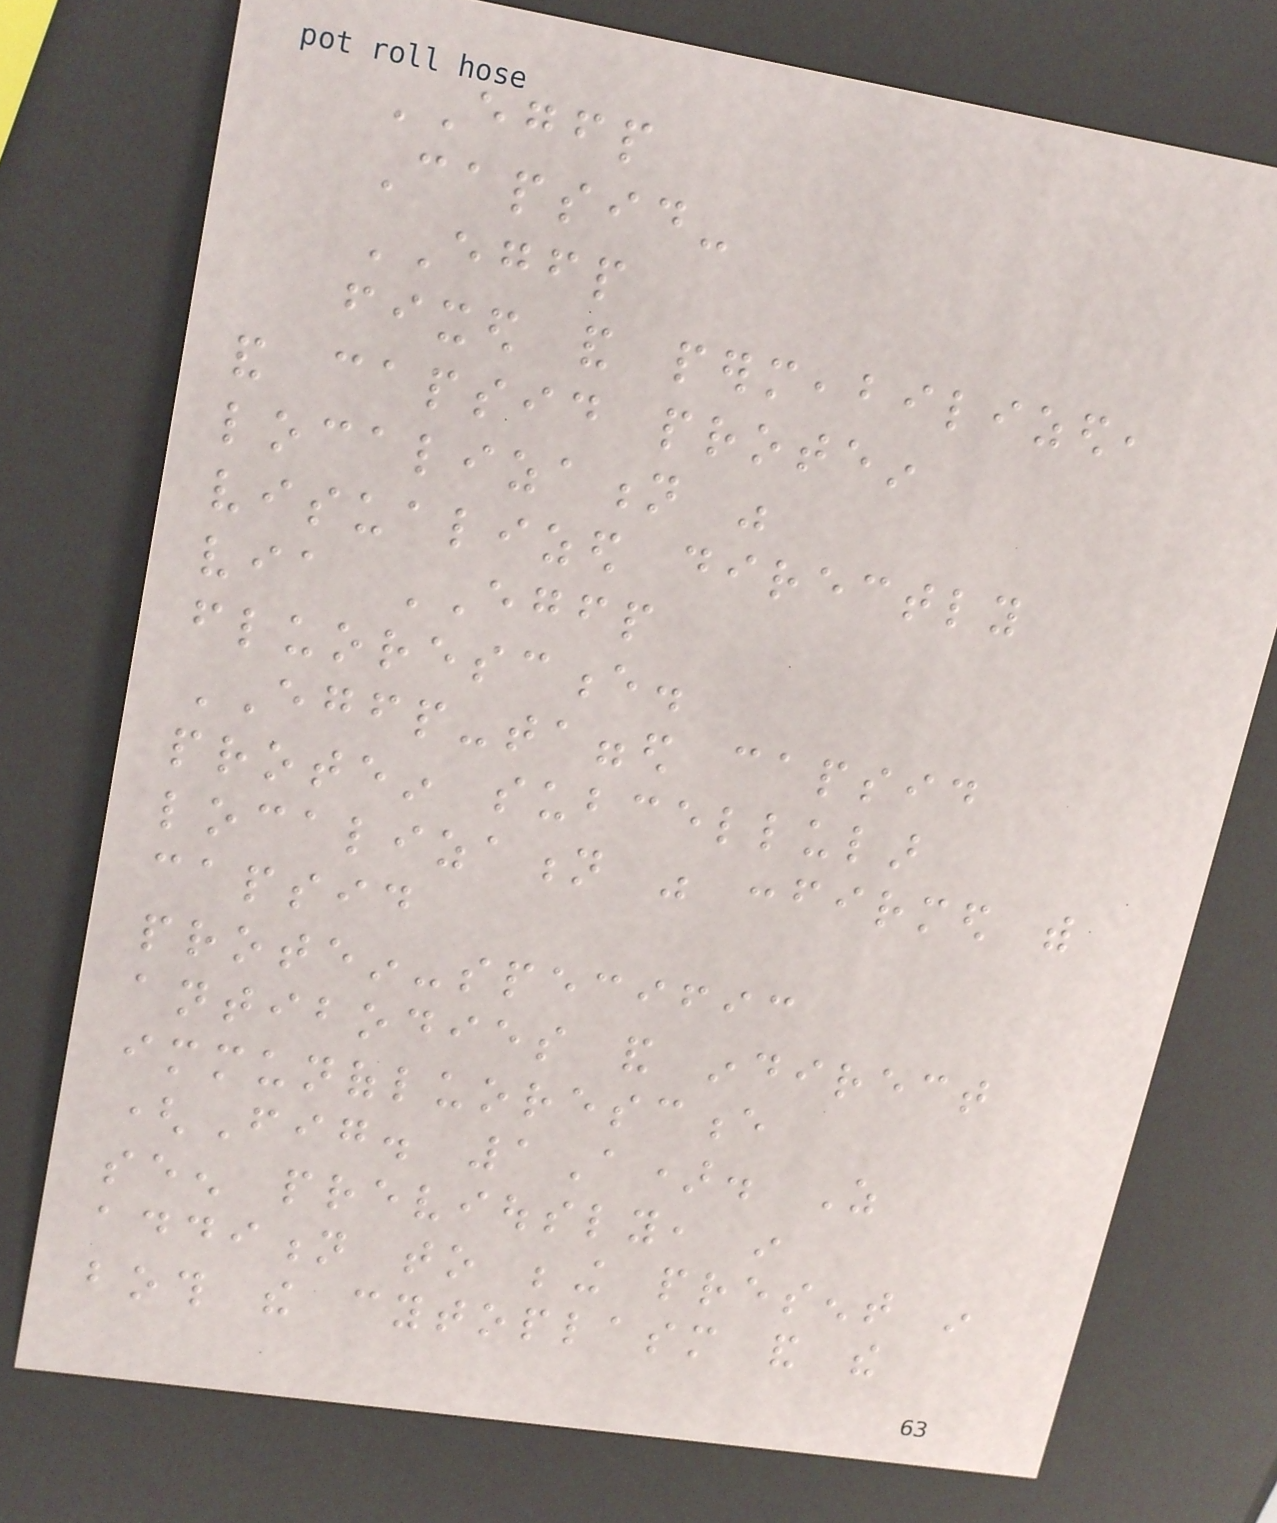EGFP
Capsid-
EGFP
fixed and permeabilized,
and capsid protein
localization was
visualized directly
via EGFP
fluorescence.
EGFP-tagged capsid
protein subcellular
localization was confirmed with
capsid
protein-specific
antibodies and indirect
immunofluorescence
(Fig. 1A). As
seen previously, in
addition to being present in
both the cytoplasm and the
